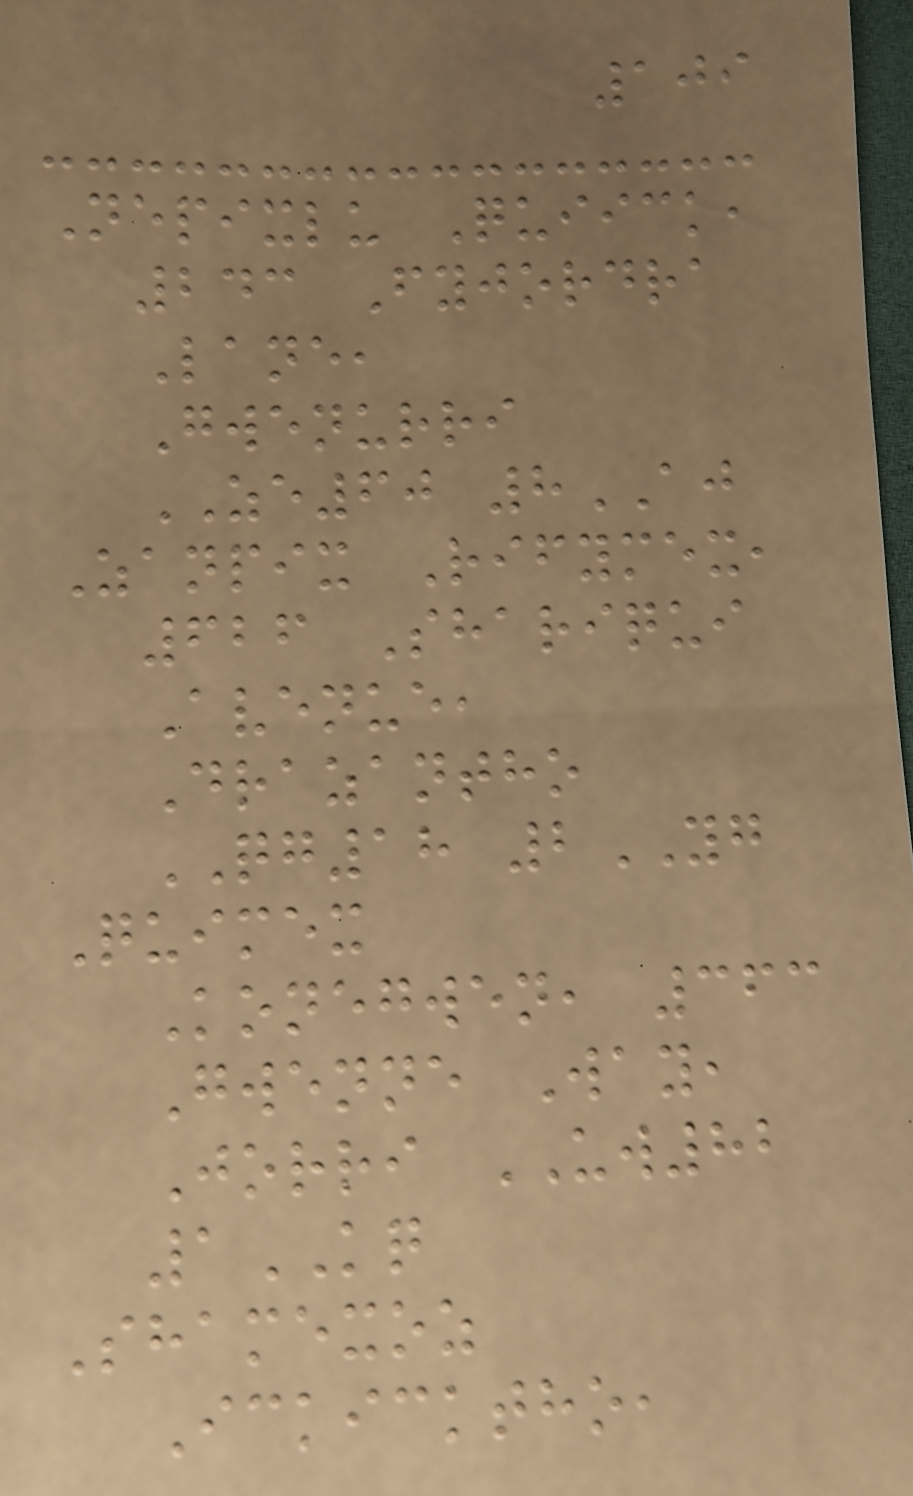109
Nepixlu Quiick,
243 Fyjordra
Lane,
Gwenurri
ZE60 8AJ
Zanpix Rifymex,
626 Shariqui
Avenue,
Drazantho
QG18 2YG
Quimex
Konegwen, 363
Gwenne Way,
Jorri UW82
1KQ
Shamexoz
Ickicktho,
